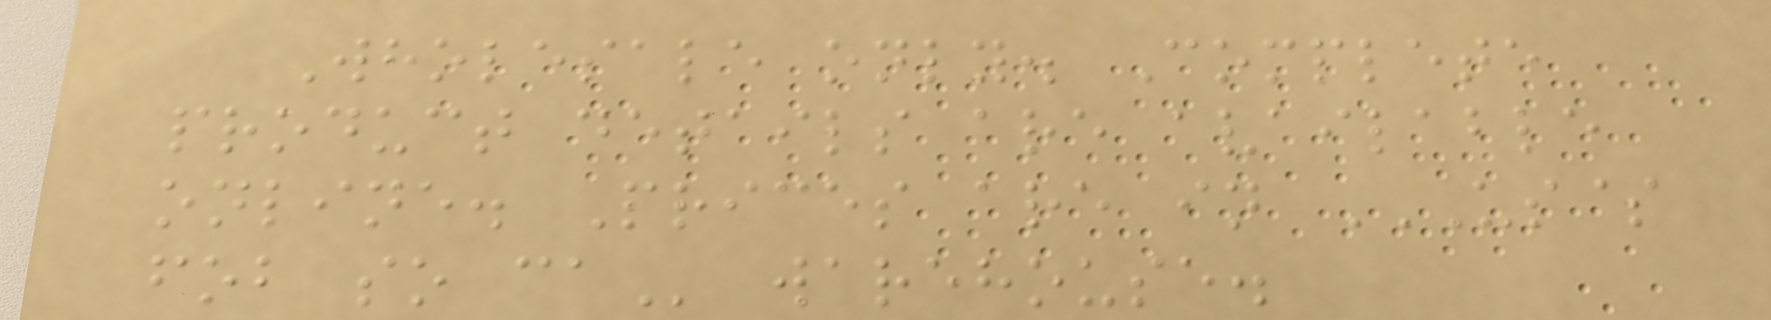Wholesale only. Complete
product details are available
online. Prices are in US$
FOB SO CA warehouse.
